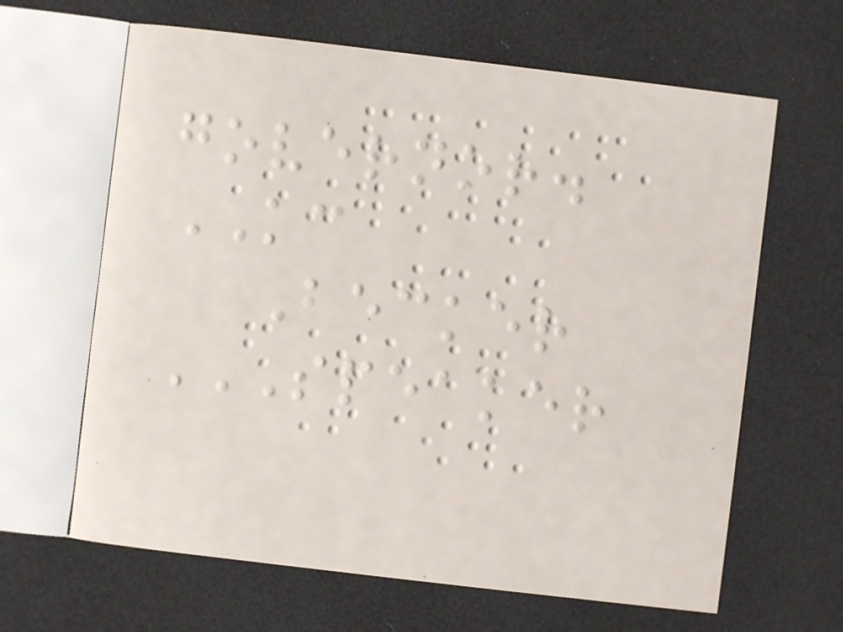governor.
KC
Becker
SPEAKER
